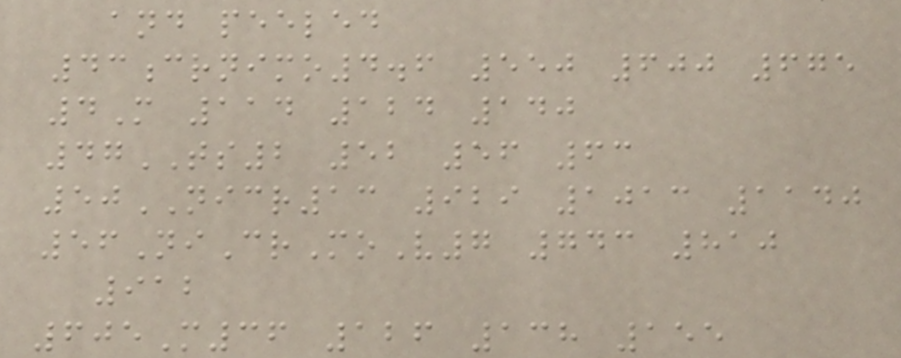and peeled
43crnimo4.6 550 600 675
4M 114 124 140
47TS2 52 56 63
50NICR13 929 1013 1140
56NiCrMoV7 743 810
912
605M36 126 138 155
